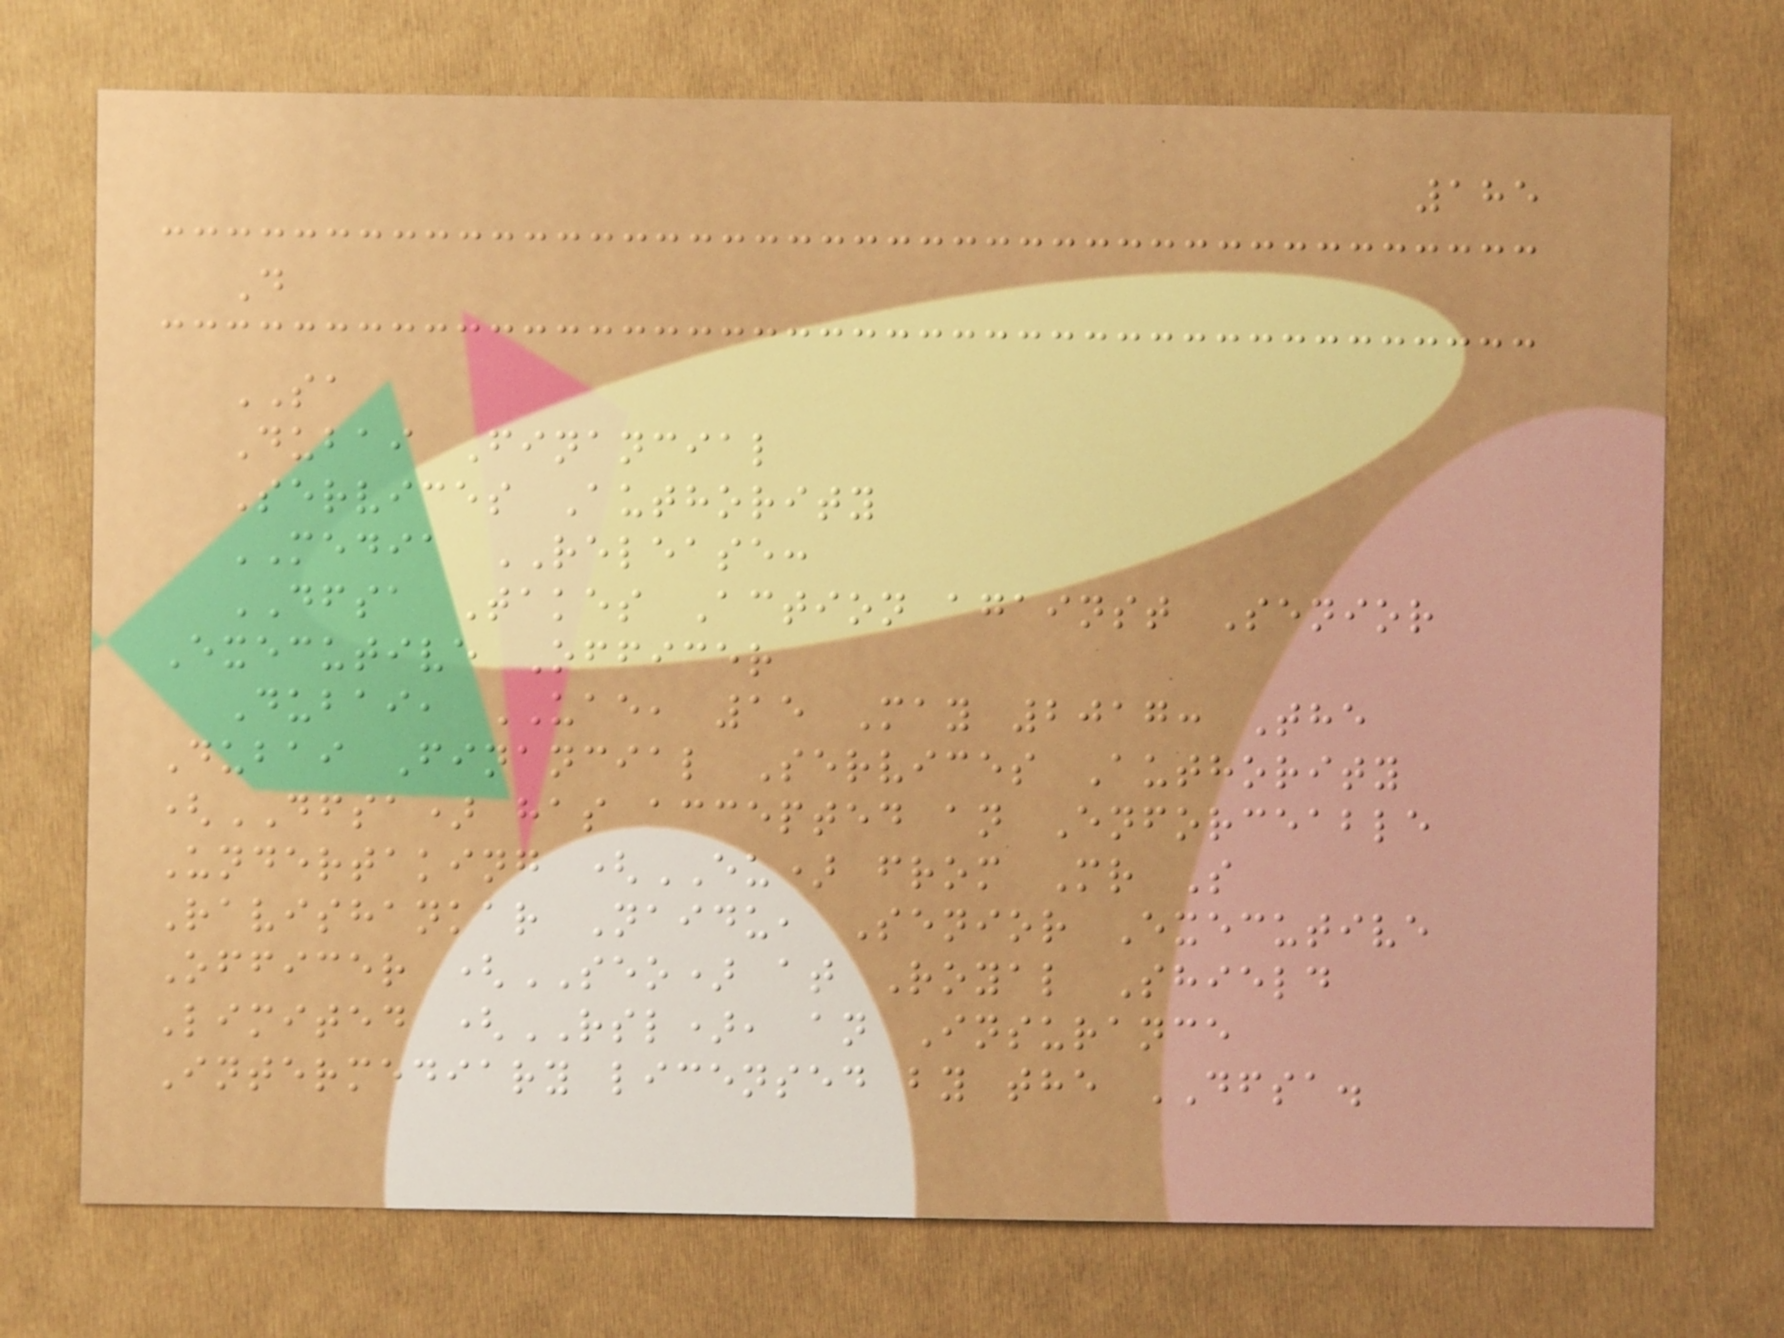185
D
SA
Dubai Financial
Services Authority
MEDIA RELEASE:
DFSA Takes Action against Senior
Executive Officer
Dubai, UAE, 15 May 2017: The
Dubai Financial Services Authority
(DFSA) has accepted an Enforceable
Undertaking (EU) from Mr S
Ravishankar Naidu, Senior Executive
Officer (SEO) at Royal Shield
Limited (RSL), an Insurance
Intermediary licensed by the DFSA.
